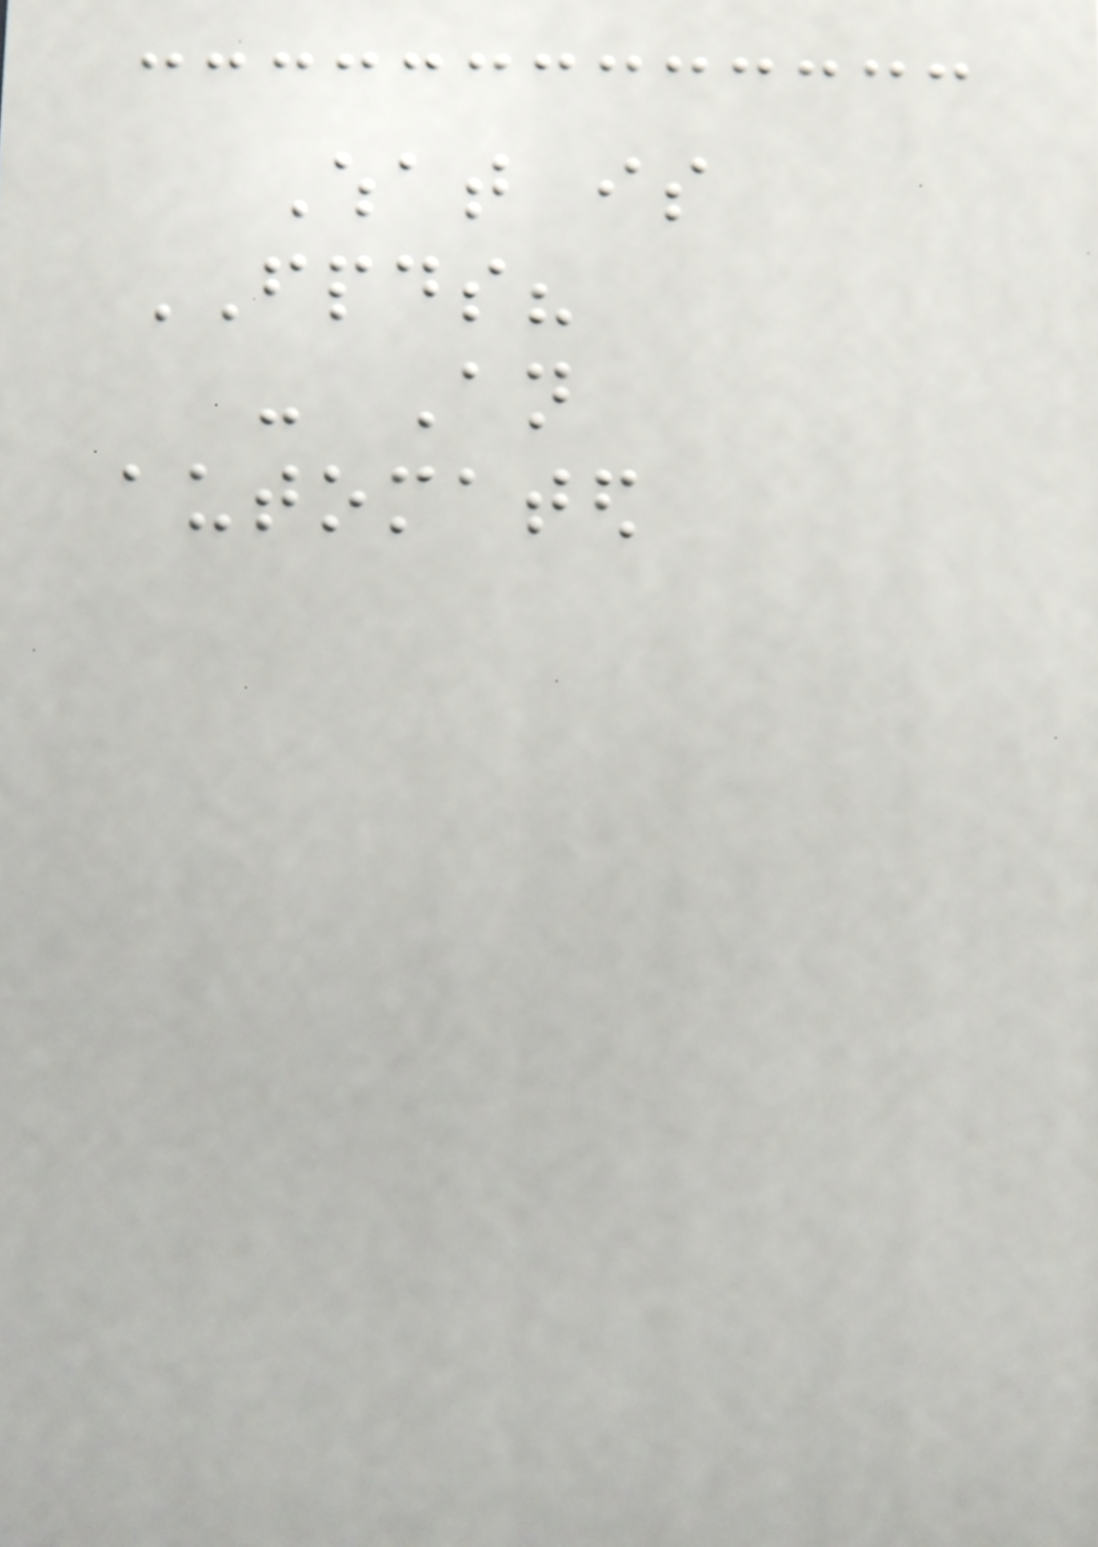What is
FPDS?
- An
automated
